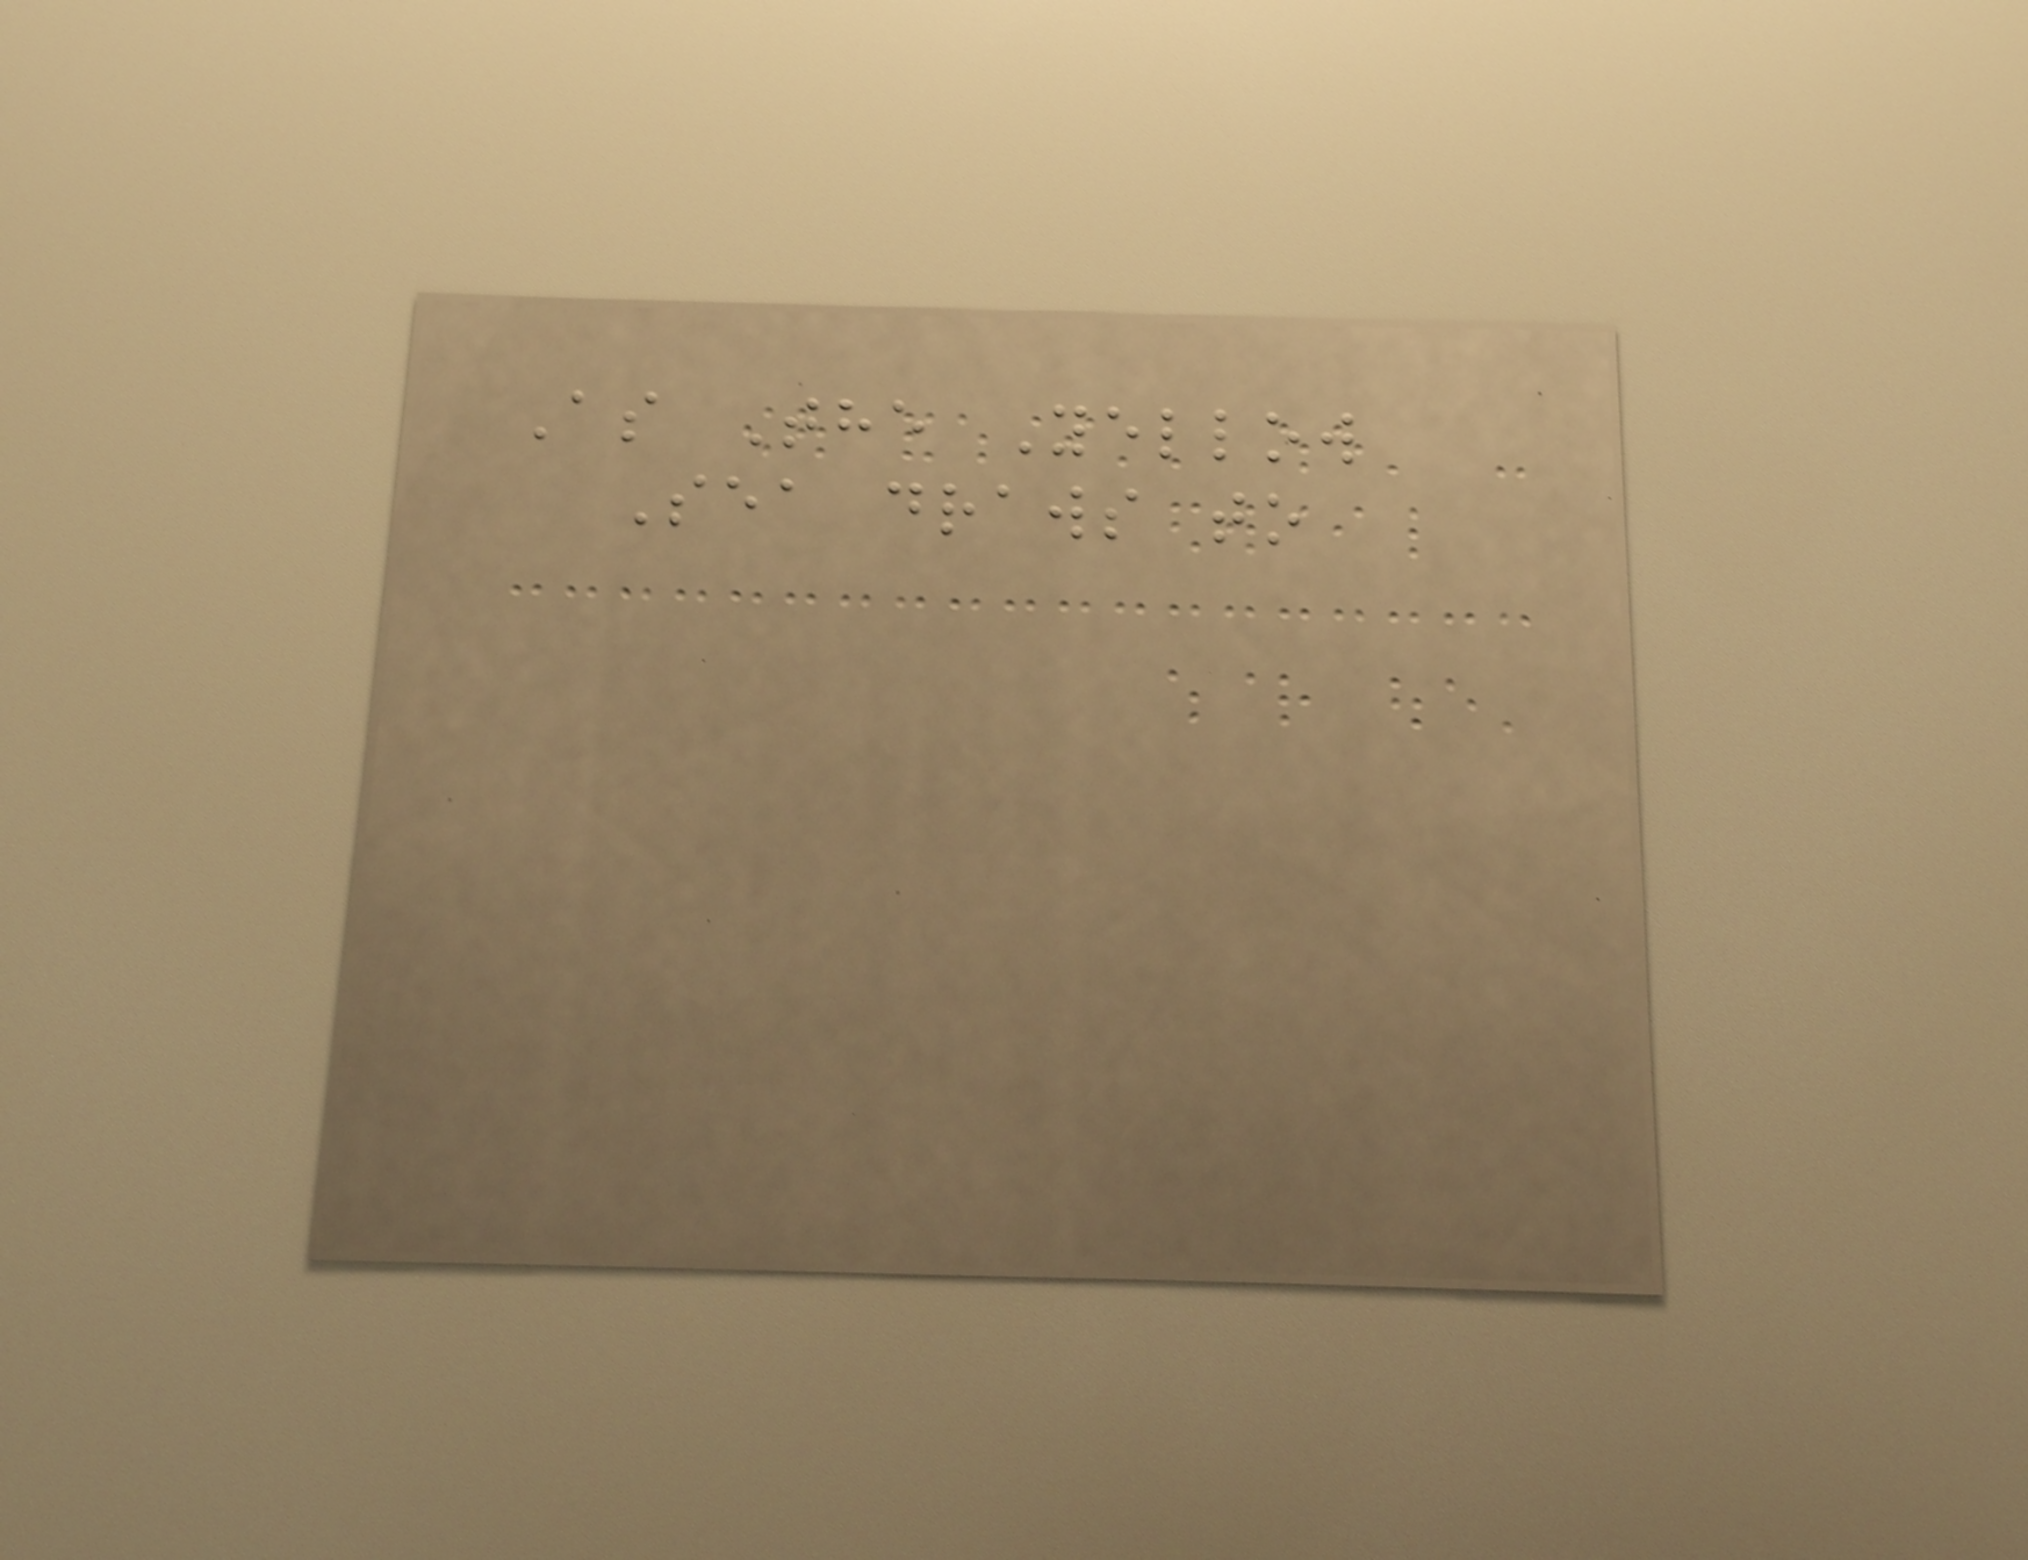As The Yellow
Sea draws to
